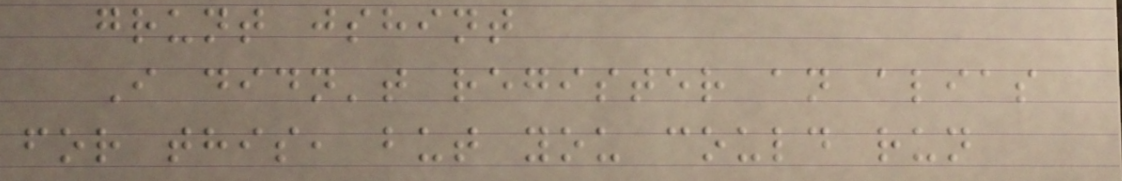grunt jshint
I didn't register an alias
for this, but you could run
